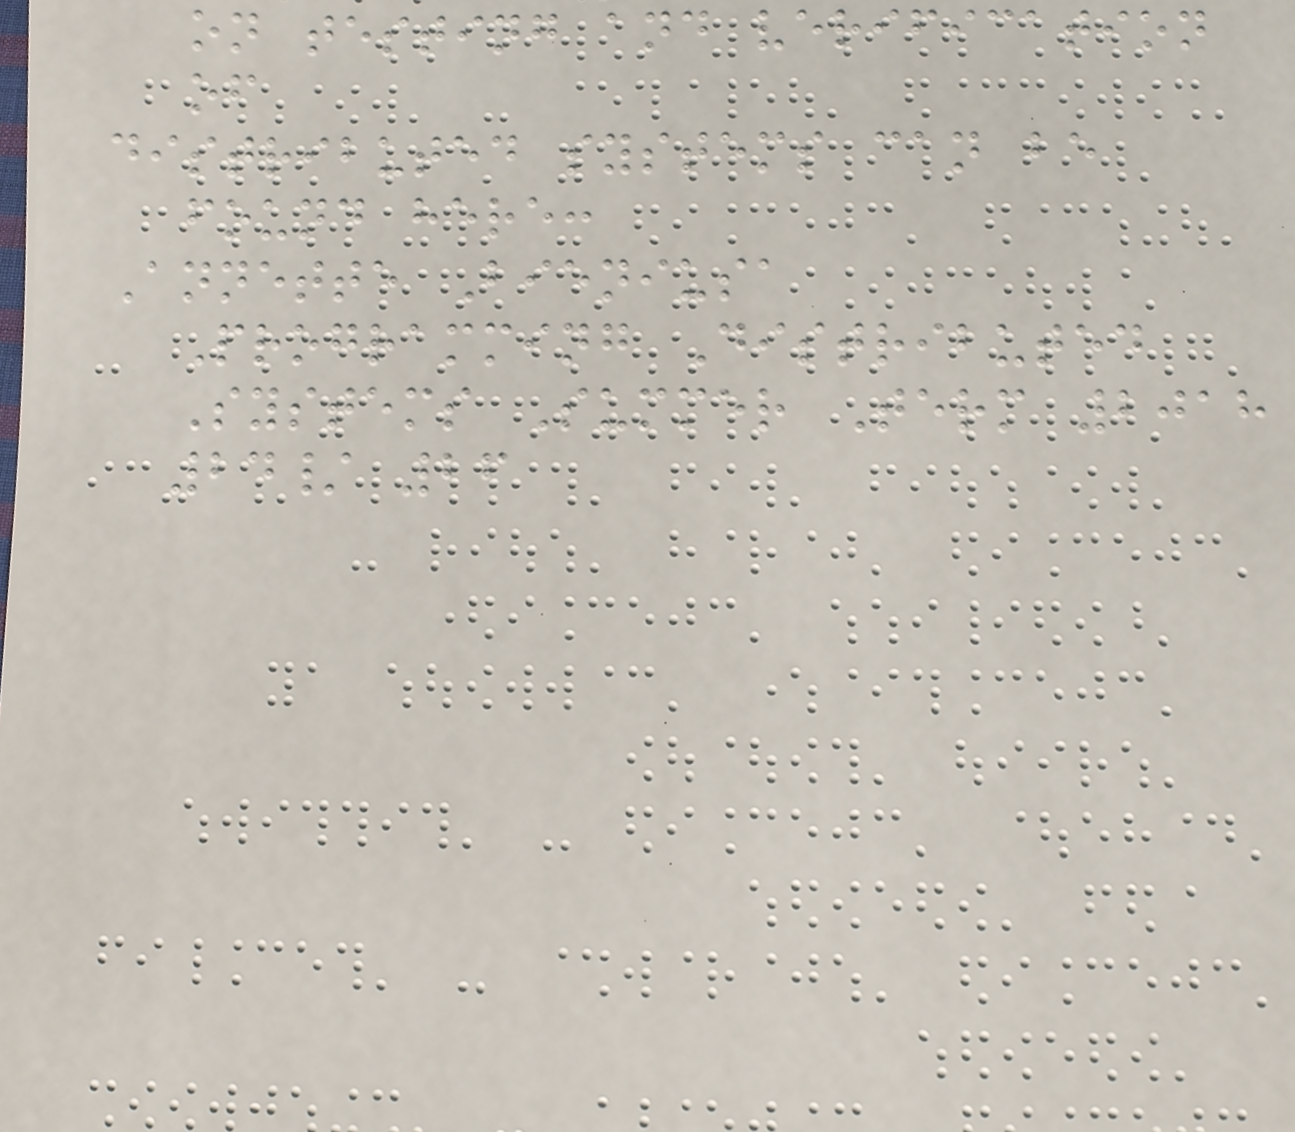on testing and verification
of
distributed systems can be
found here:
Annette Bieniusa
Programming Distributed
Systems Summer Term 2018
24/ 26
